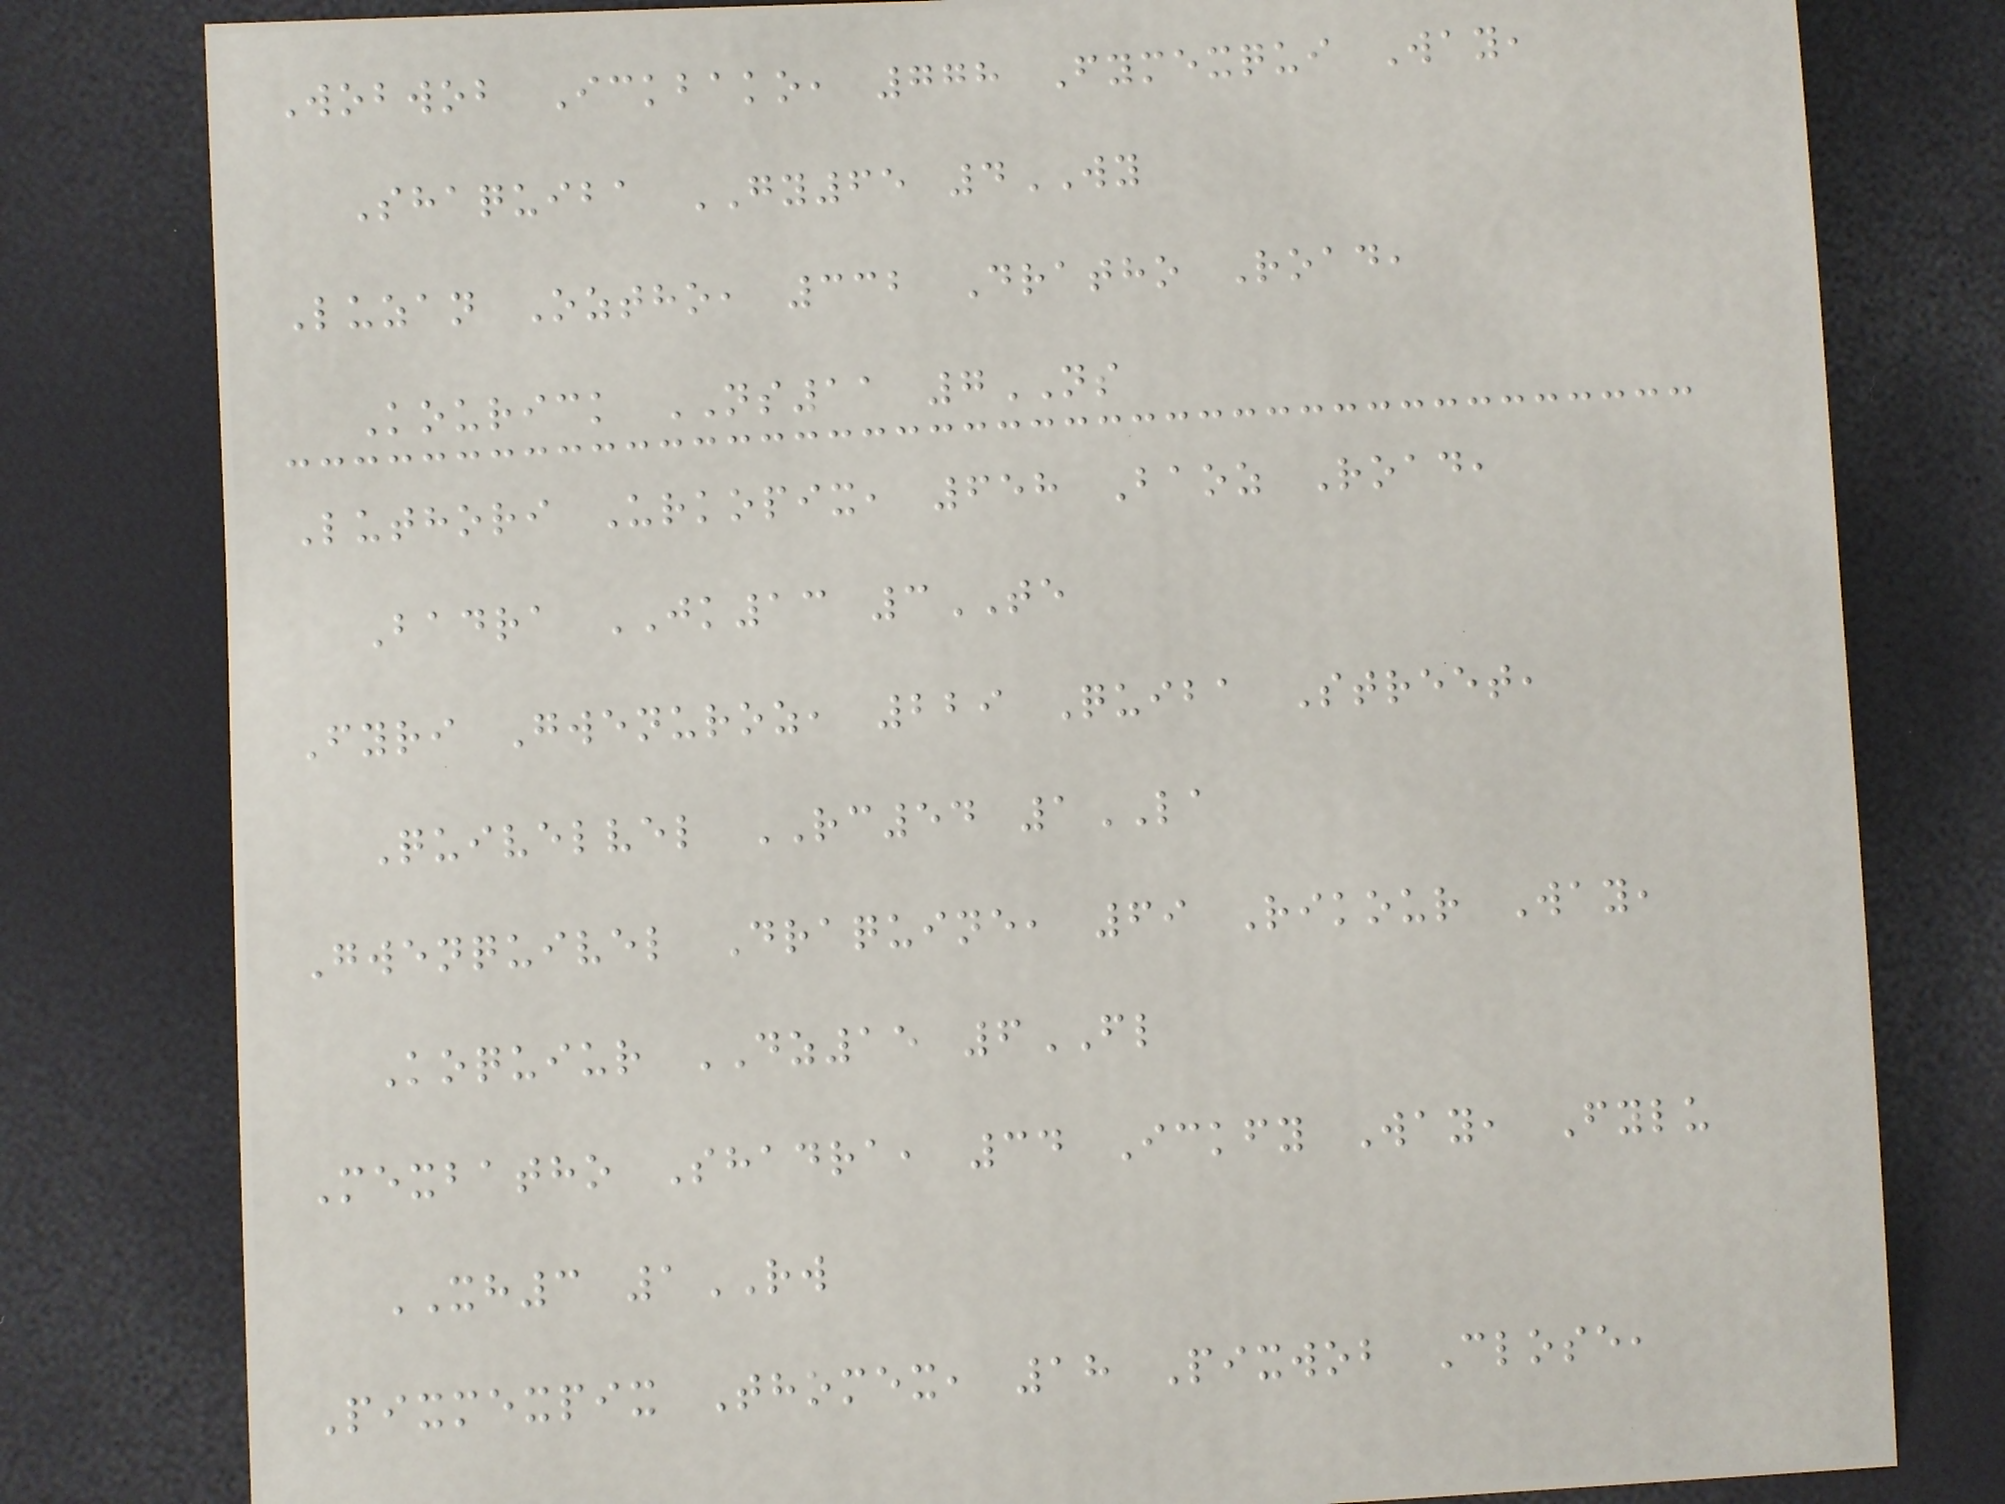Wobwob Ickbako, 778 Fymexqui Way,
Shaquiba GY65 4WY
Luzan Oztho, 332 Dratho Road,
Kourick NS11 7NS
Luthori Urkopix, 658 Baoz Road,
Badra JK13 3TE
Fyri Gwenuroz, 229 Quiba Street,
Quivelvel RC54 1LA
Gwenquivel Draquine, 69 Rikour Way,
Koquiur DZ15 6FL
Mexbatho Shadra, 34 Ickfy Way, Fylu
XH3 1RW
Pixmexpix Thomex, 18 Pixwob Close,
